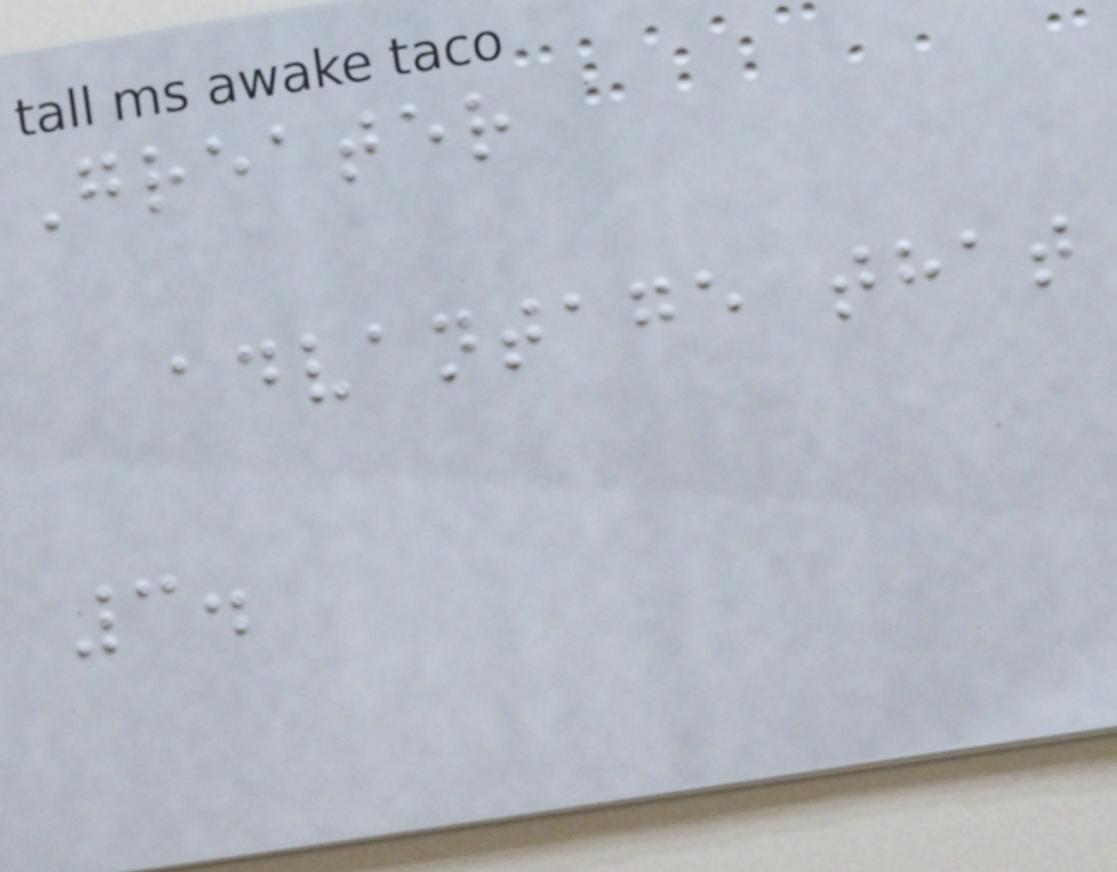Greater
advantage that
3.
